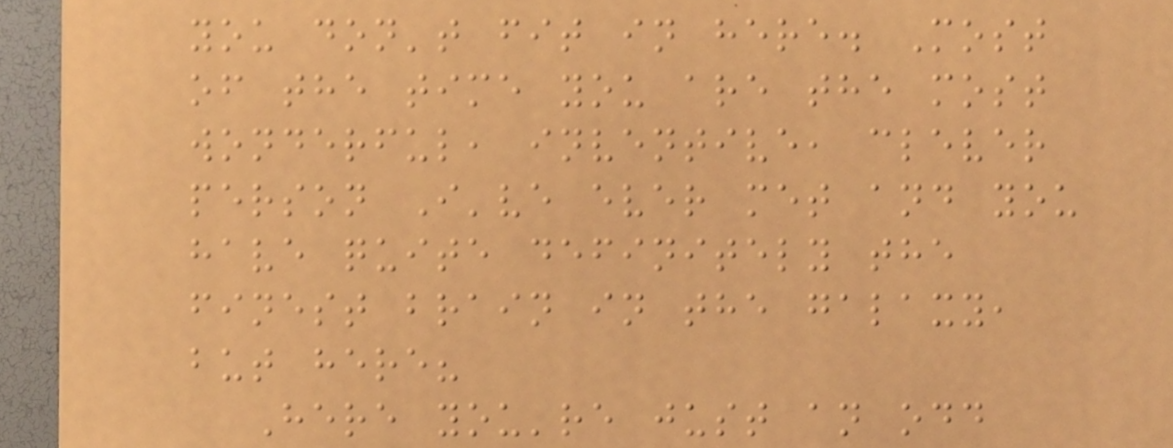you don't fit in here. Most
of the time you are the most
wonderful, inventive, clever
person I've ever met and you
have quite definitely the
finest brain in the galaxy,
but here?
Here you're just an odd
